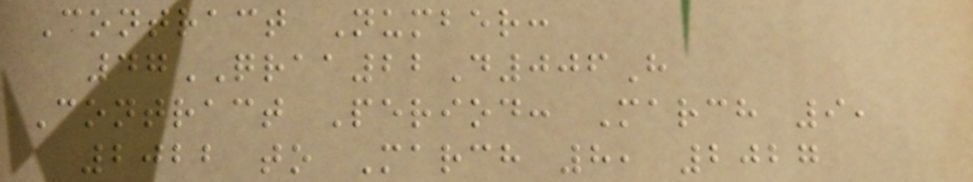Contract Number:
47QRAA22D006H
Contract Period: March 9,
2022 to March 8, 2027
